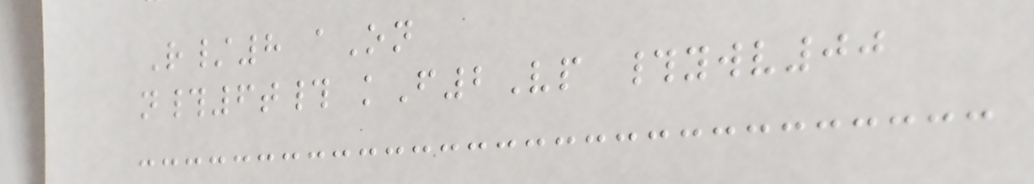R/8 aOn
n#6t# kF2Vp #ywv00
